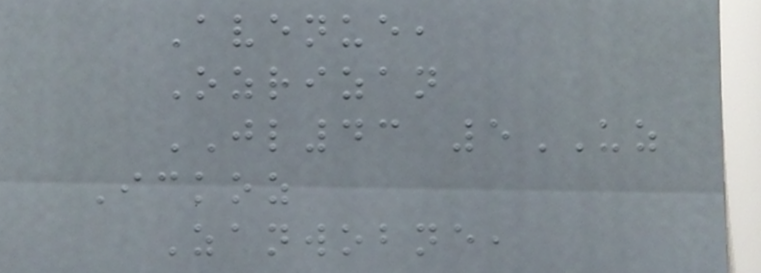Avenue,
Ozrizan
JL43 5UZ
Ickoz
Zanwobne,
